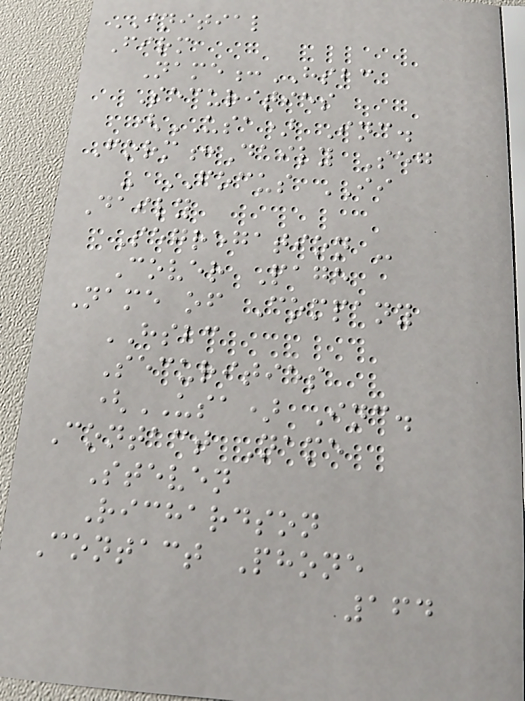INITIAL
Firm
Name:HSBC
Securities
(USA) Inc.
Form:Daily Seg
- FOCUS II
Daily
Segregation -
Cover Page
Name of Company
HSBC
Securities
(USA) Inc.
Contact Name
Steven
Richardson
Contact Phone
164
